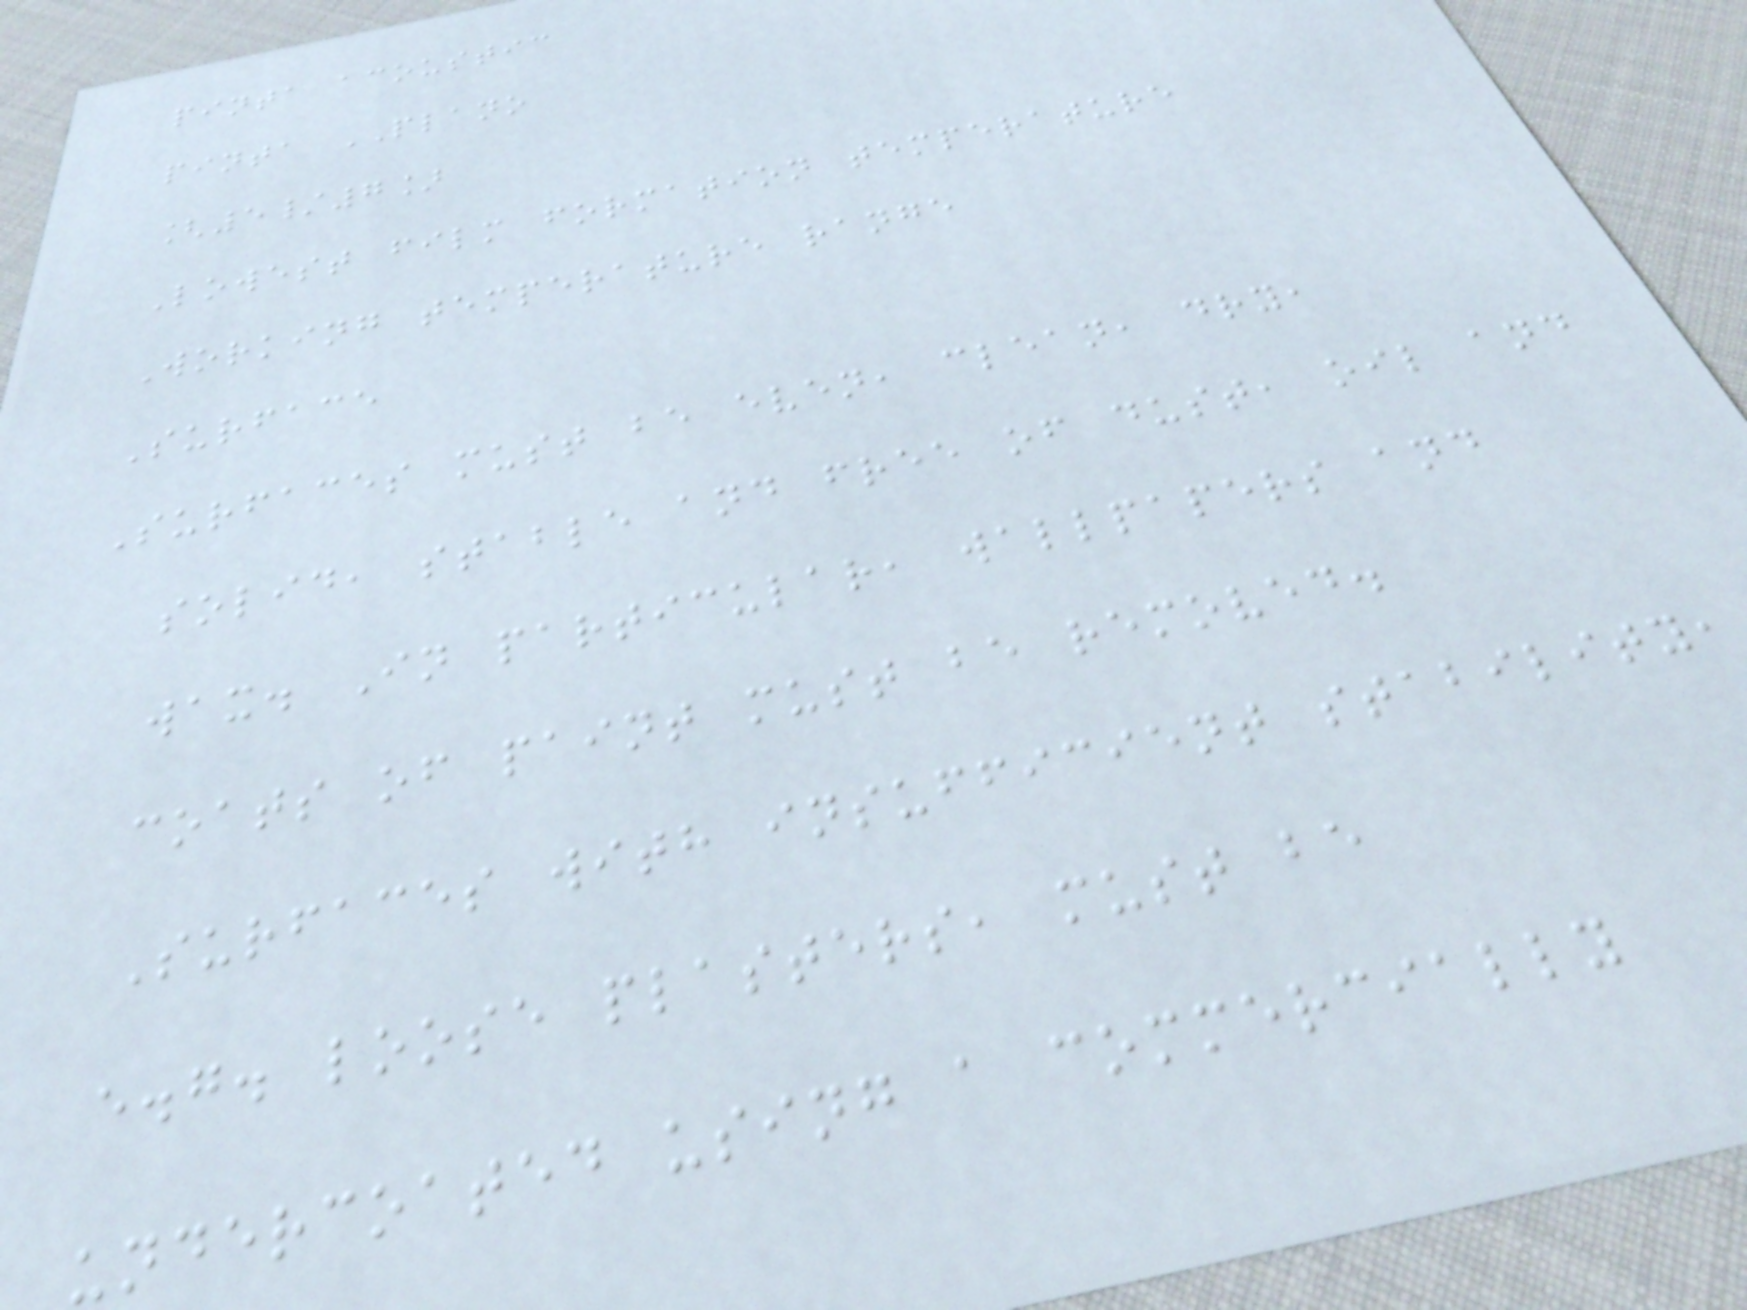pinta acoustic
pinta PLANO
[5/7]
Lowest film formation temperature
Working temperature range
Surface
Surfaces must be even, clean, dry,
solid, stable and free of dust, oil and
wax. In particular, wallpapers and
coats of paint must be removed.
Surfaces with insufficient stability,
e.g. loose plasters, must be
undercoated using a commercially
